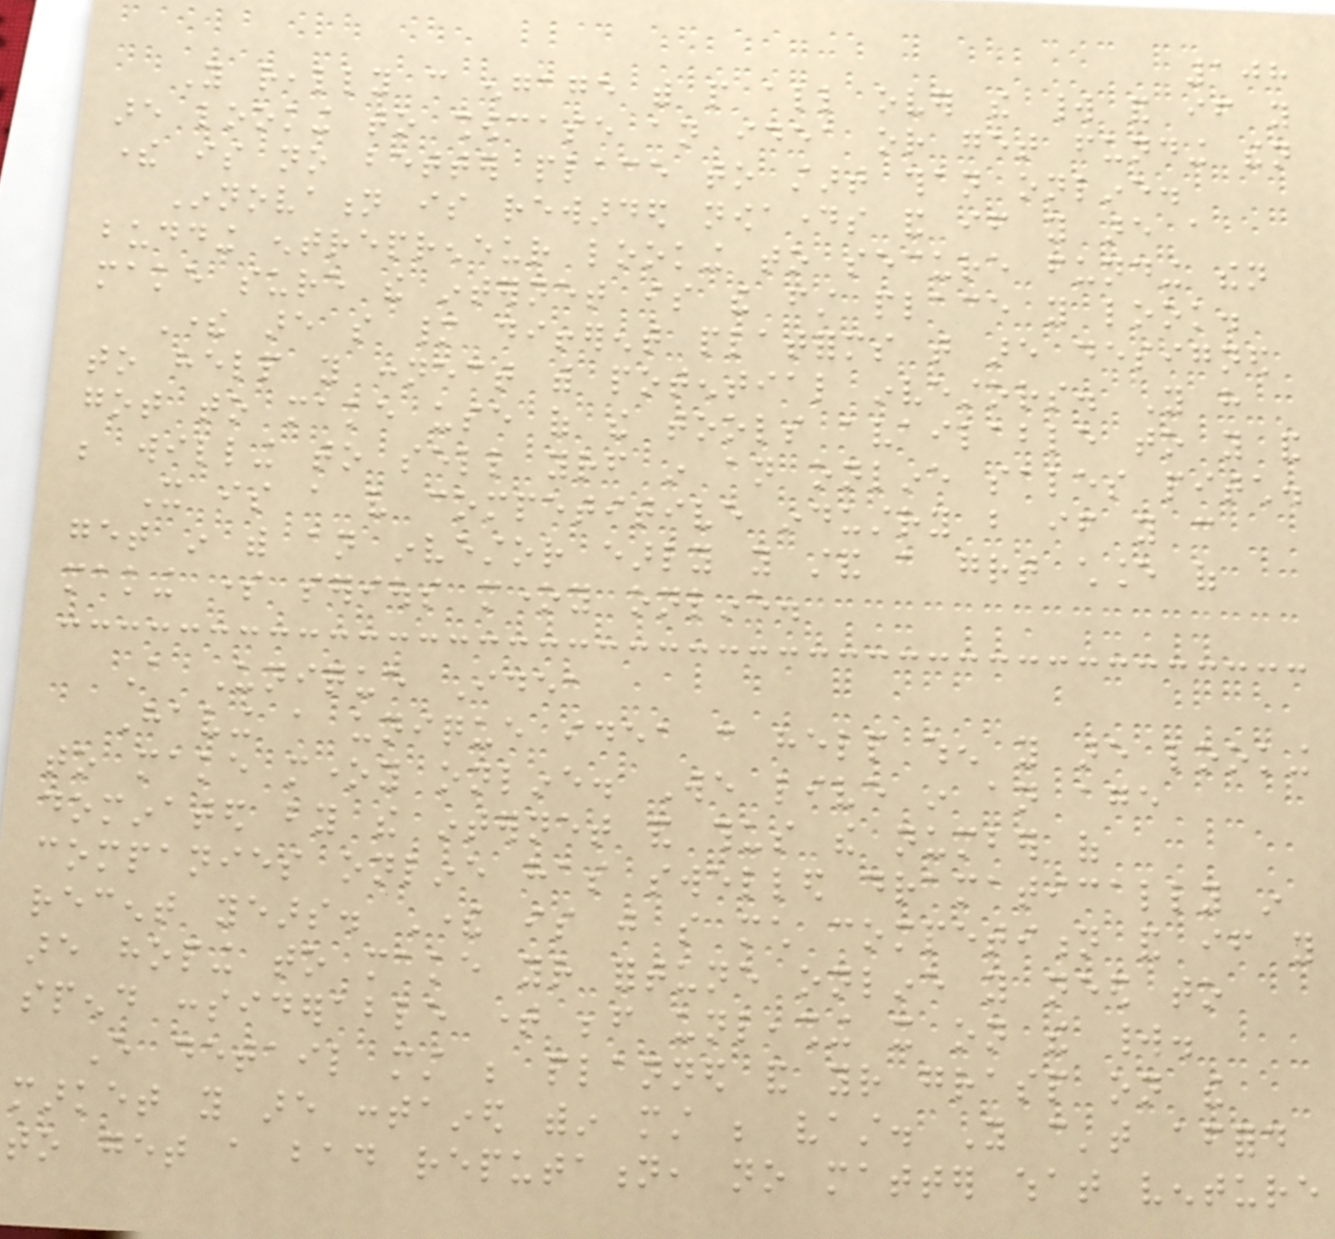108
You really can engage with people all over the world and if you
are looking to showcase an idea or get funding then
there is no better place to start than online.
Innovation is rewarded nowadays and if you are a
budding entrepreneur looking to secure funding then
make sure the internet is the first place you look.
There are so many different platforms that are designed
to help you connect with potential investors. You have
got to make use of the tools available to you and
be willing to sell yourself in an online sales pitch.
It is a very competitive industry but if you can
get in with an investor early you stand a great chance of
making some serious money online.
A Unique Idea
Having a unique idea can help when you are looking
to make money online. We live in an age
dominated by the internet and thus the number of
companies online has swelled dramatically in
recent years. There is just so much competition and if you
are hoping to make your fortune online you need to
spend considerable time before unleashing it on the world.
Every detail must be planned and your grasp on the
market you are contained within must be vast. You can't afford
to get a bad reputation, no matter what venture
